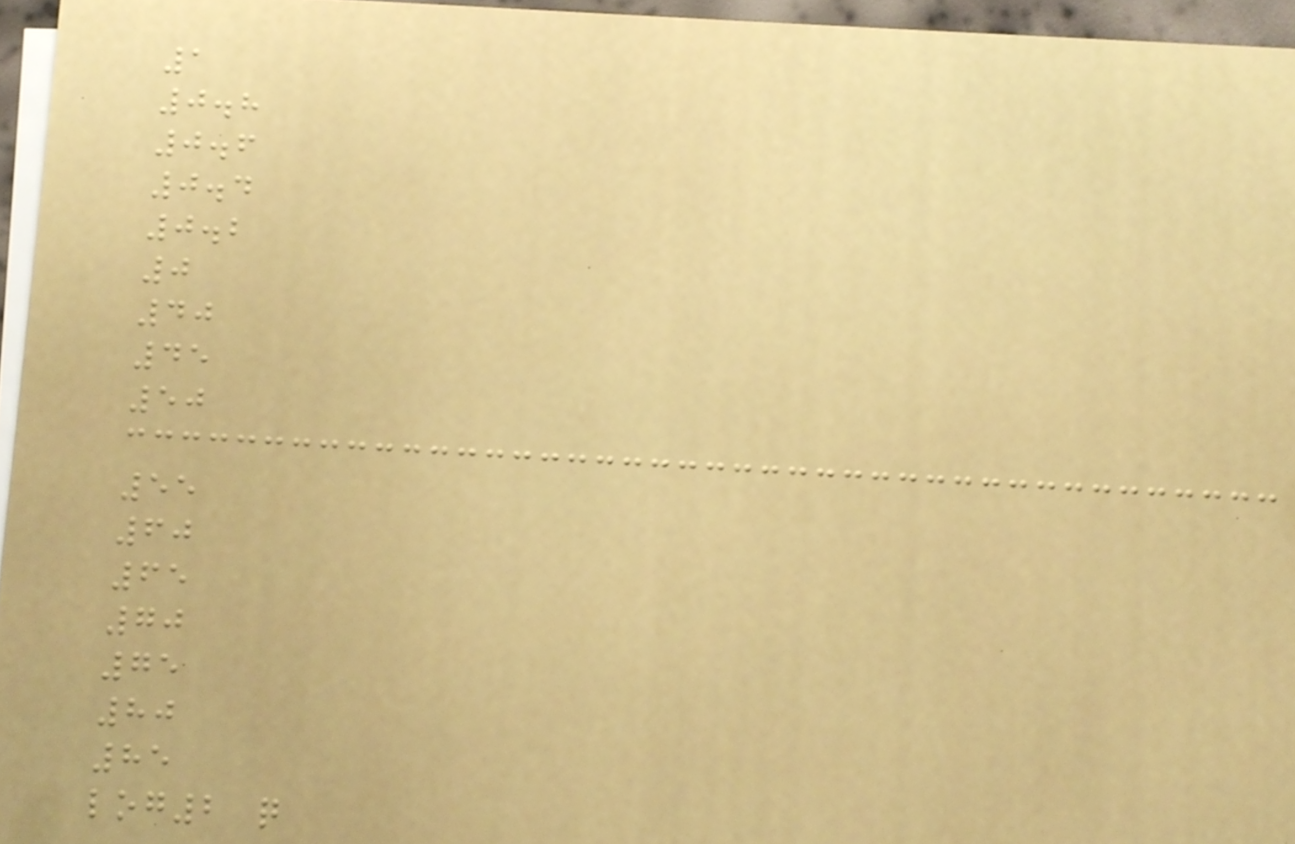1
0.8
0.6
0.4
0.2
0
40
45
50
55
60
65
70
75
80
85
log2 q
